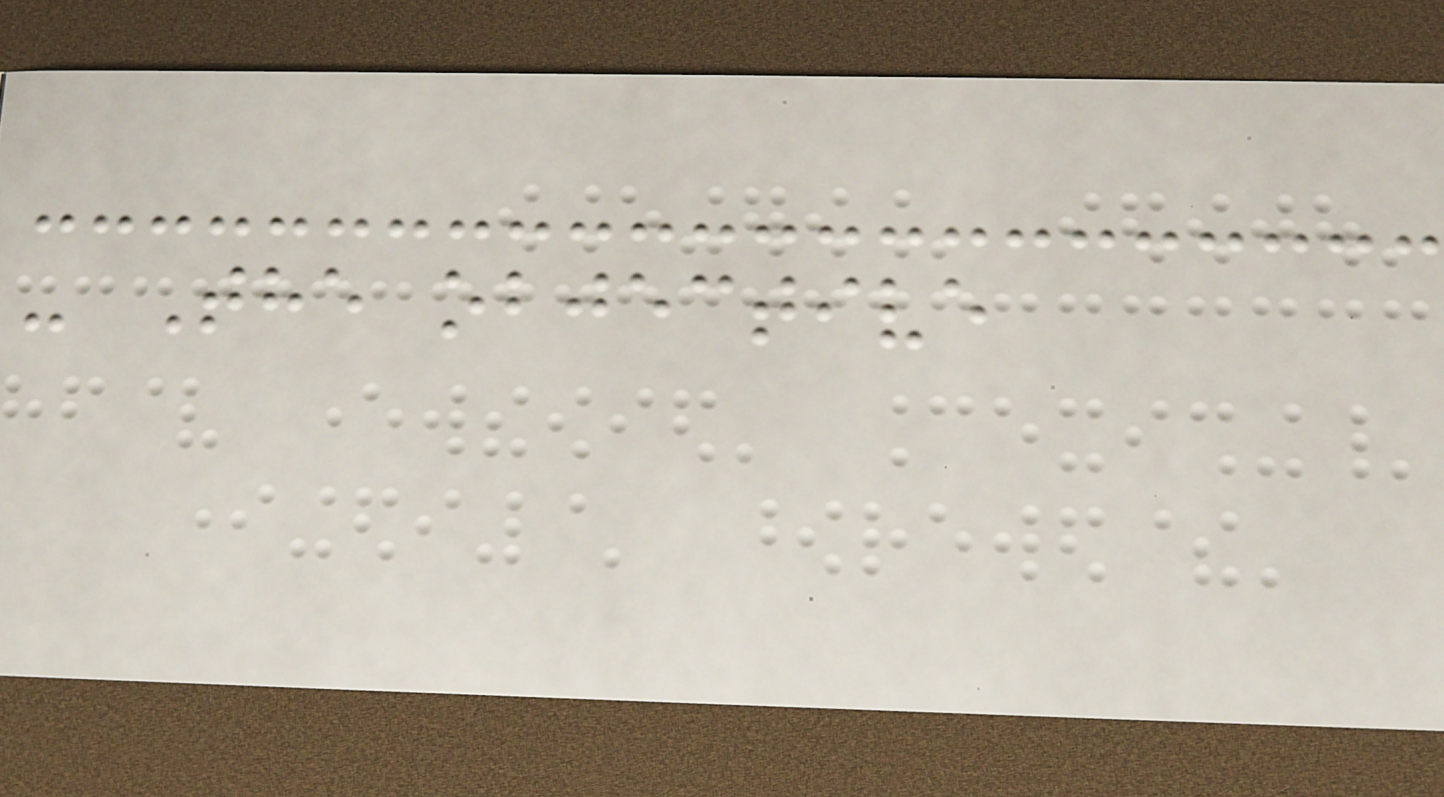- The objective
